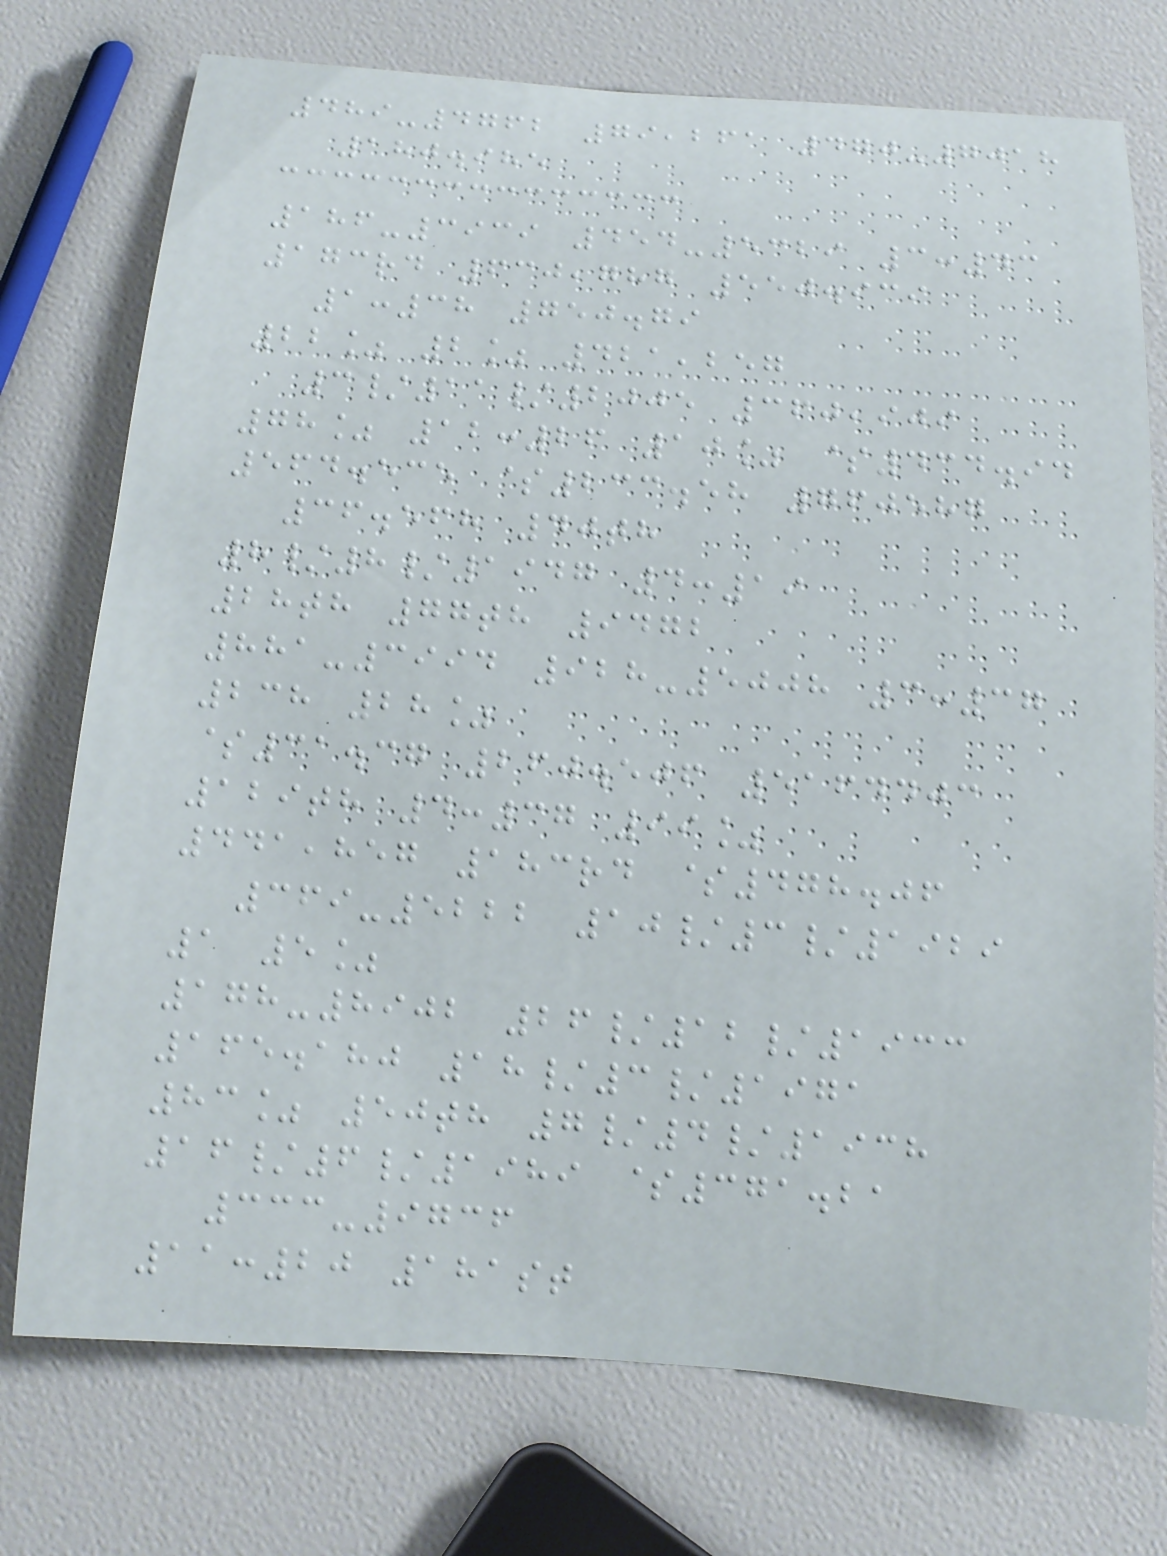489-4762 79,261 470-7018
180.985
186-3939 454-5329 3:43
173rd 630,787 550.939
1:38 750.79
22% 2% 421,257
3/11/2005 360,909
78% 12:26 10% $434.94
564.535 $233.58 760587
36.568 40th
8/8/1947 4:19
28th 77th 9472
881-3994 928-5008 3:37
238 28%
$31.37 260.506 5164403
129th 4:37 99%
441,857 183rd $478.06
369-5222 10/3/1929
1 5%
178-8902 26/12/1933
165.180 18/3/1971
83% 50th 7/4/1938
16/6/1989 $371.21
333-9736
11:20 181st
